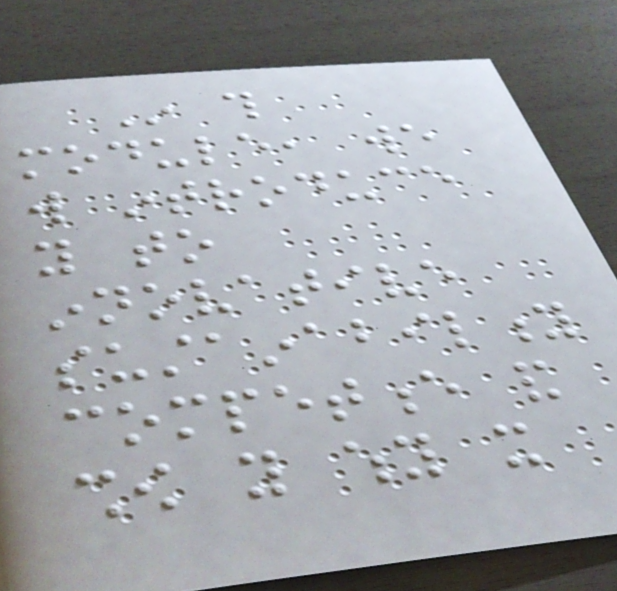In this
module, we
will introduce
you to
innovative
sustainability
competence and
show you why it
